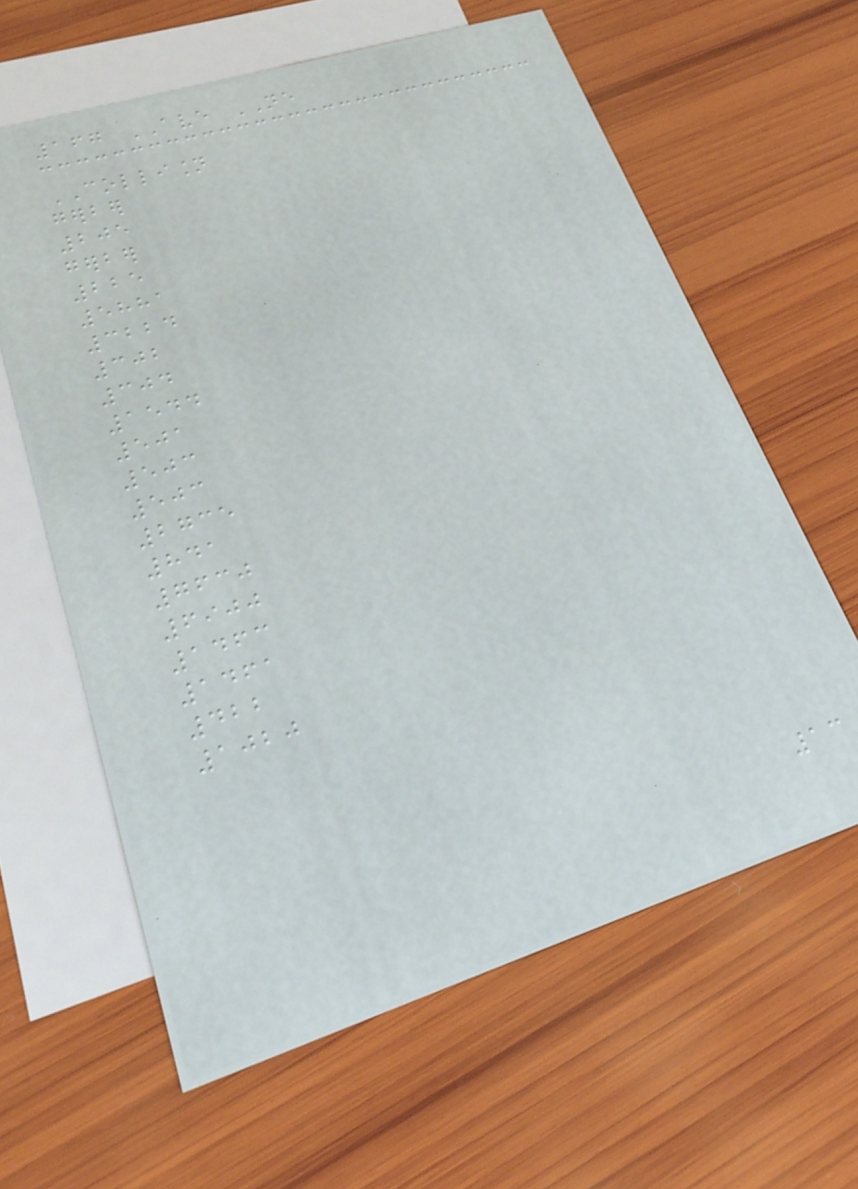167 AVE NE
COLLISION
gerber
205
gerber
225
5881
3224
302
304
1544
501
503
503
2735
841
7630
6900
1463
1461
422
1020
13
